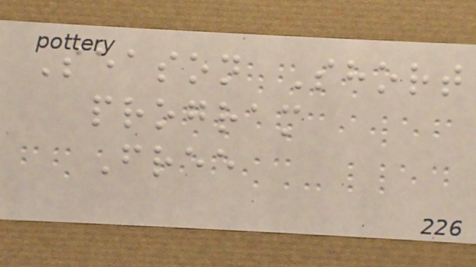Season Short
program
Free
